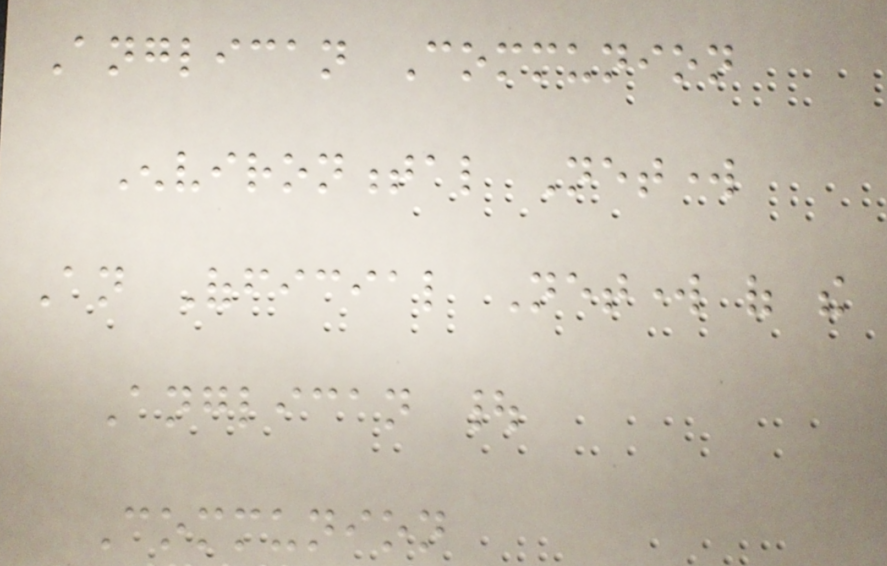Anglican Communion
Environmental Network
An Official Network of the
Anglican |
Communion
